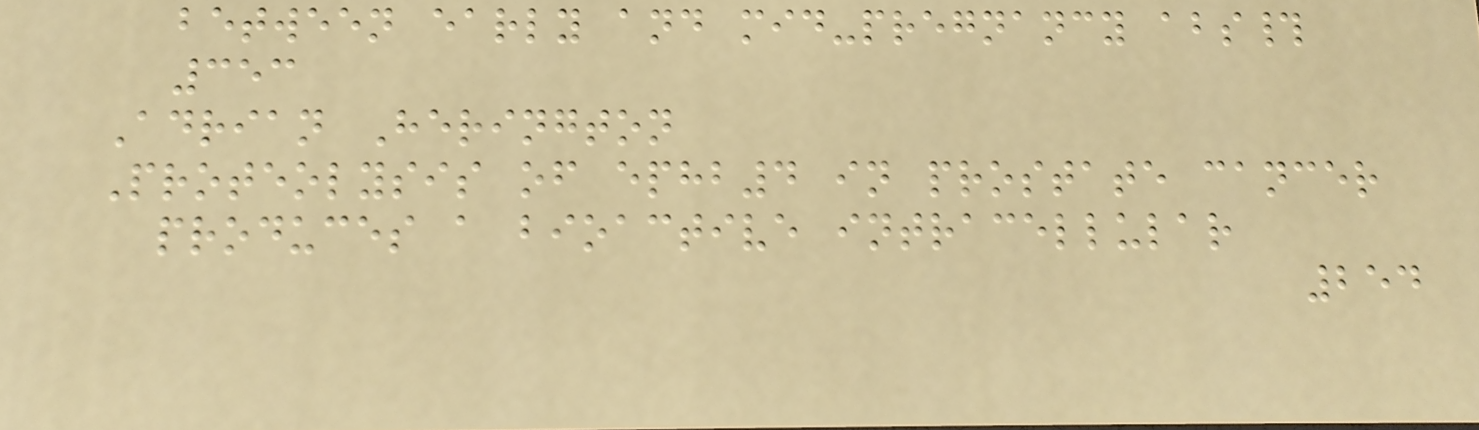between early and mid-pregnancy abs#
353
Adrian Herington
Proteolysis of ephb4 in prostate cancer
produces a bioactive intracellular
254
